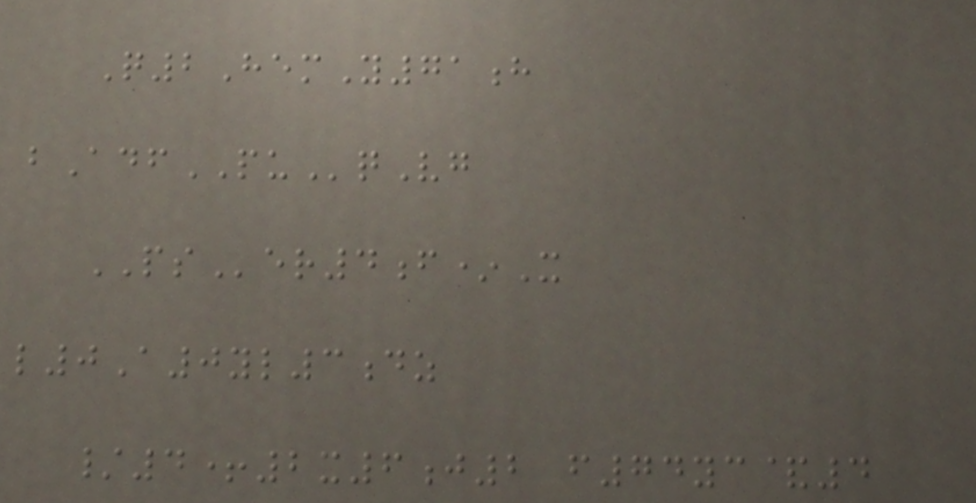Q2HemY71h
bAdfPUqVg
PSer4f*X
l0A0yl3dz
/4+2x6j2 f74yc&4
